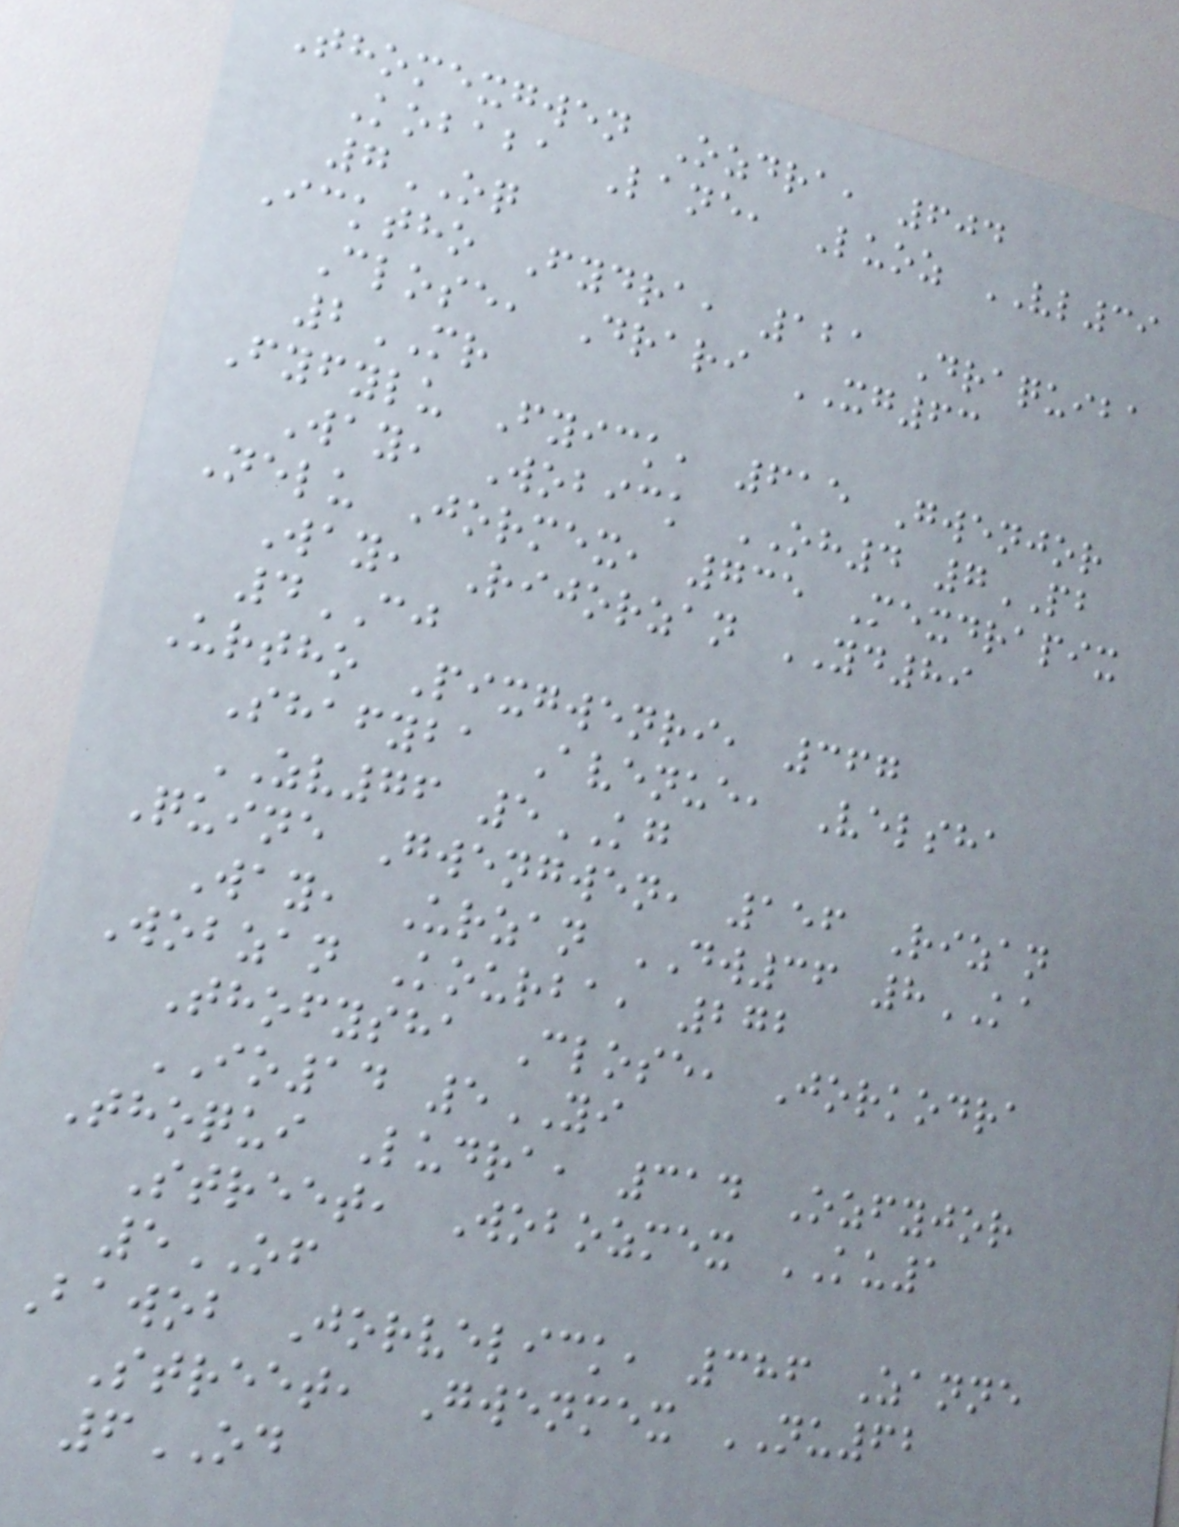Thomexgwen Ozdra, 604
Kobaba Lane, Luoz VL39
7OQ
Icktho Fydra, 121 Draquiba
Close, Drari XG63
2MR
Fyfylu Fyick, 615 Gwenjor
Way, Wobick OH4 7PB
Nelu Jormex, 735 Mexdrapix
Way, Rijorzan YD89
4CJ
Urtho Pixgwenri, 367
Shafyba Avenue, Velsha
ZV76 5KG
Quine Gwengwen, 156 Rizan
Way, Urzan DW36 8KA
Wobzan Kourba, 272
Thofysha Close, Jorkodra
IO14 5YI
Thoqui Ludra, 314 Ozfyjor
Street, Wobozmex KU1
5OF
Bawob Jorvelick, 386 Zanne
Street, Gwenmex NU62
6OD
